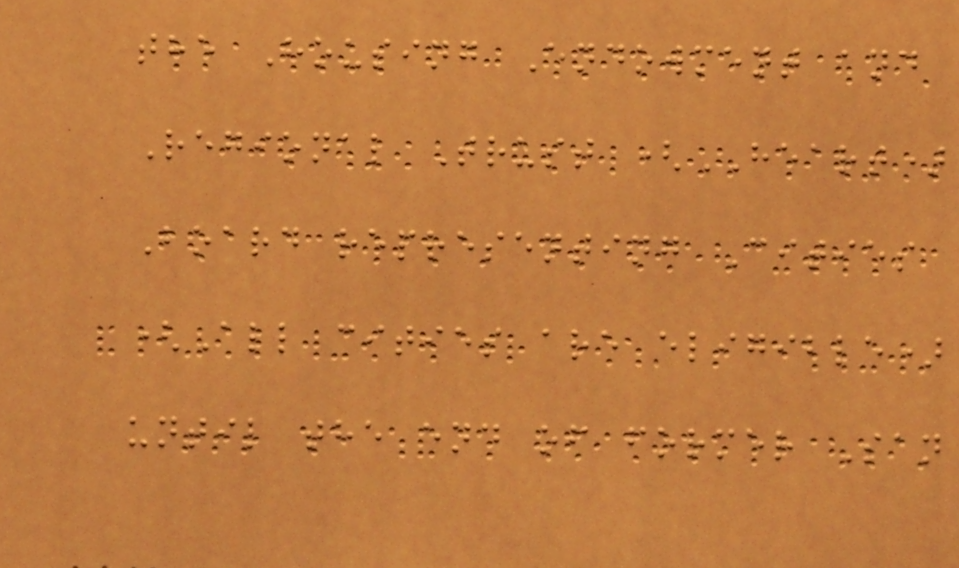the Housing Endowment and
Regional Trust (HEART)
Board representing Cities
(All cities are eligible)
until the end of former San
